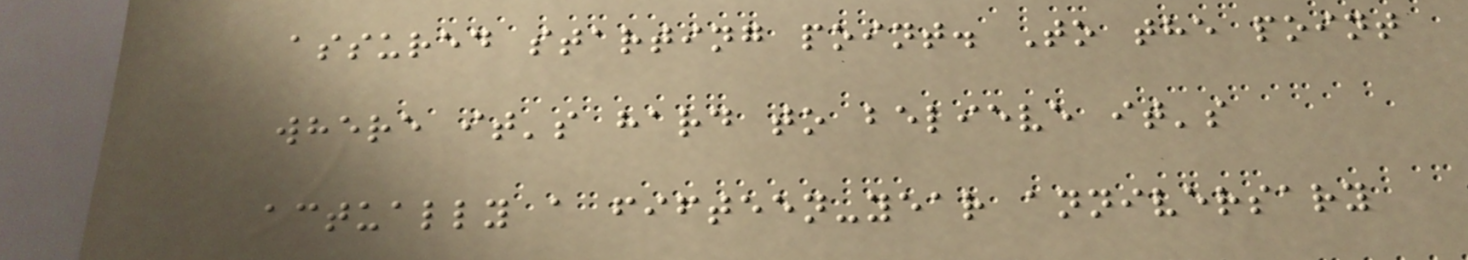assured starting point. To the point
where it's hard to believe it's
actually a fifteen-year anniversary
